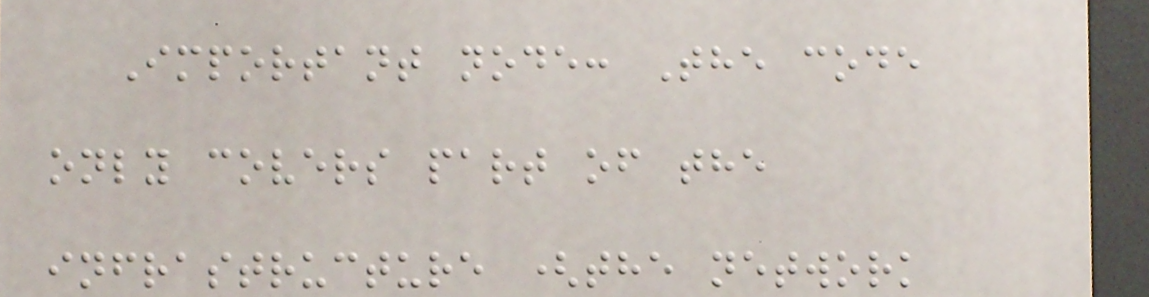Important node: The code
only covers part of the
infrastructure (the network
